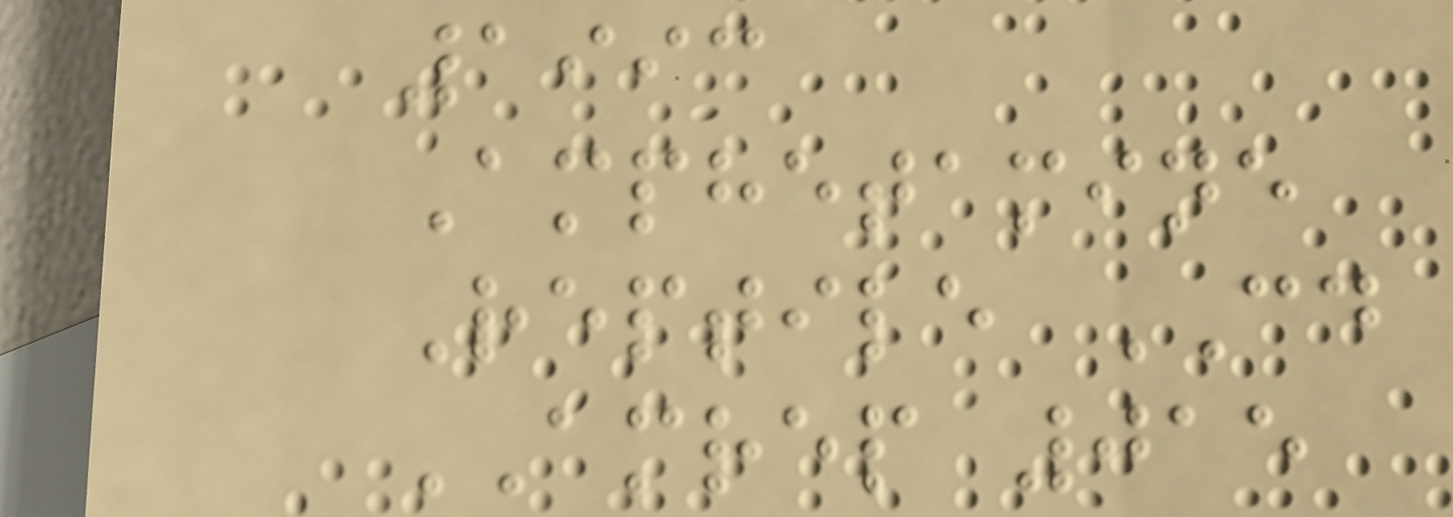1993
Amphetamine
Reptile CD
AMREP 015
